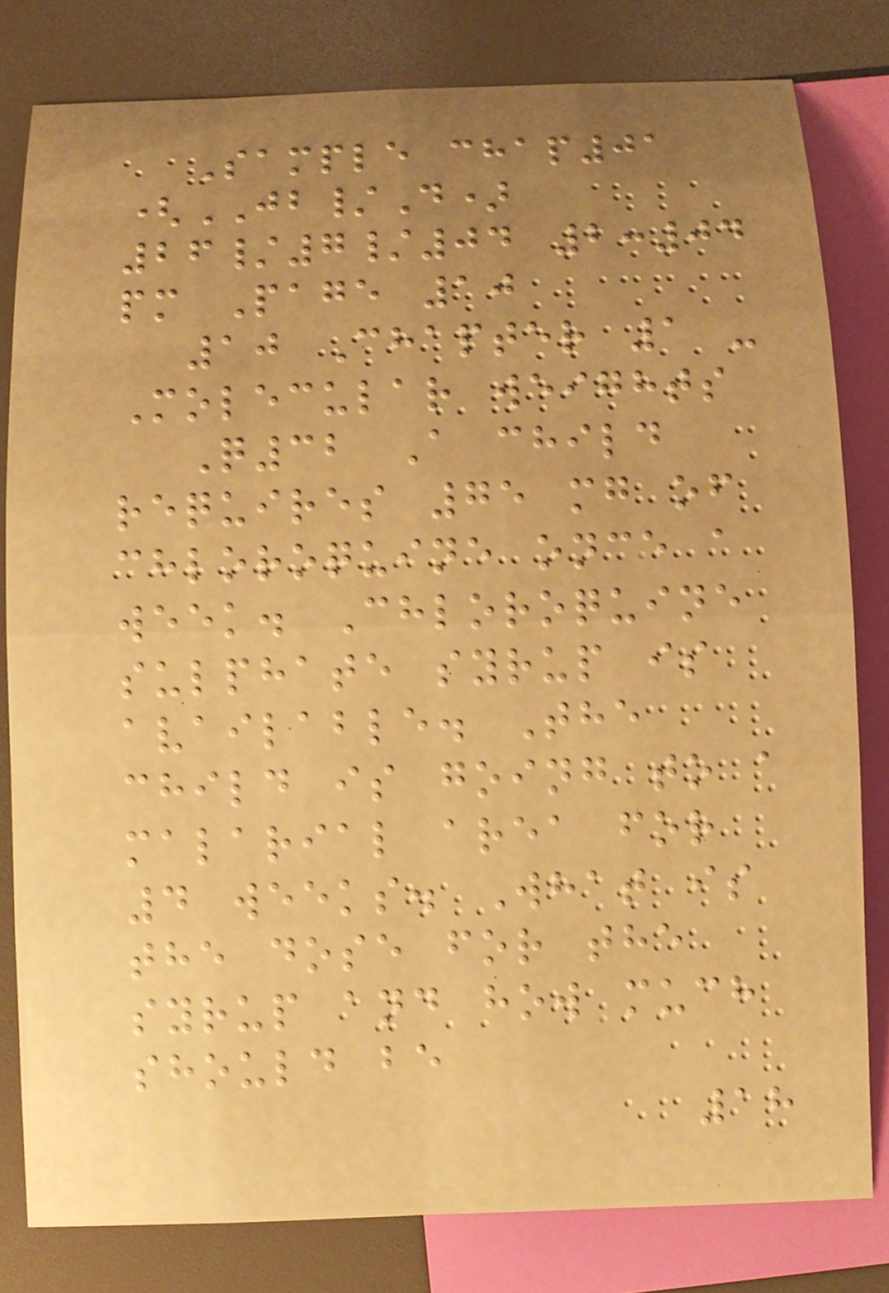Sample chap01
(JB/D)
26/7/04 2:04
pm Page 10
10 Chapter 1 -
Molecular weights
Q32 A child
requires 75 mg of
chloroquine once a
week. Chloroquine
sulphate syrup is
available. The
child is going to a
malarial area for
4 weeks. What is
the dose for the
syrup and how much
should be
18
